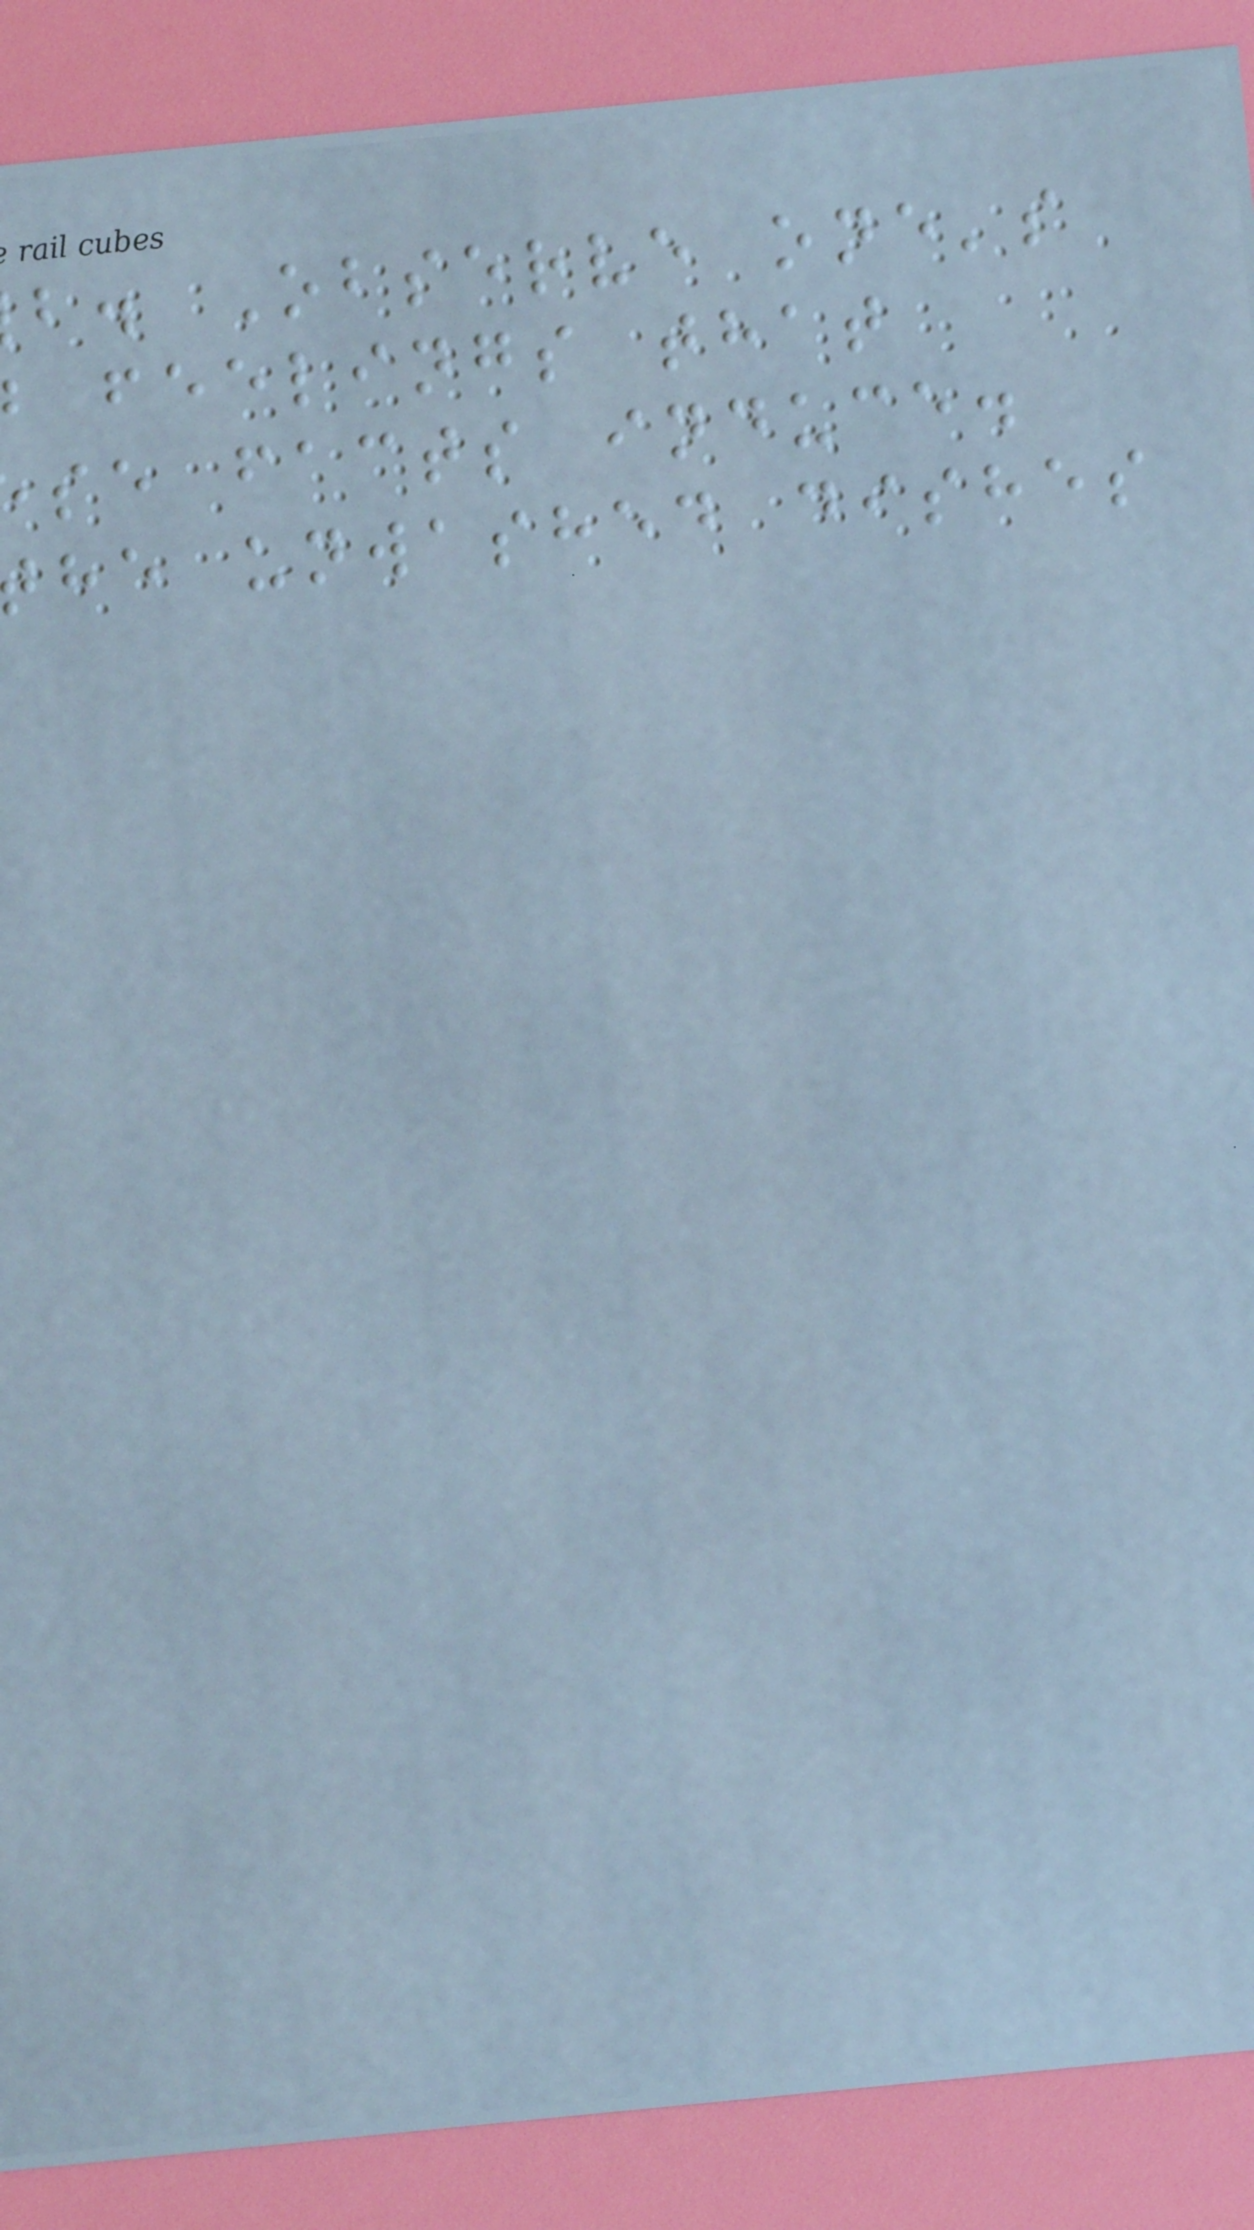b. Observe one's
feelings that
se facts induce.
he unwashed dishes
